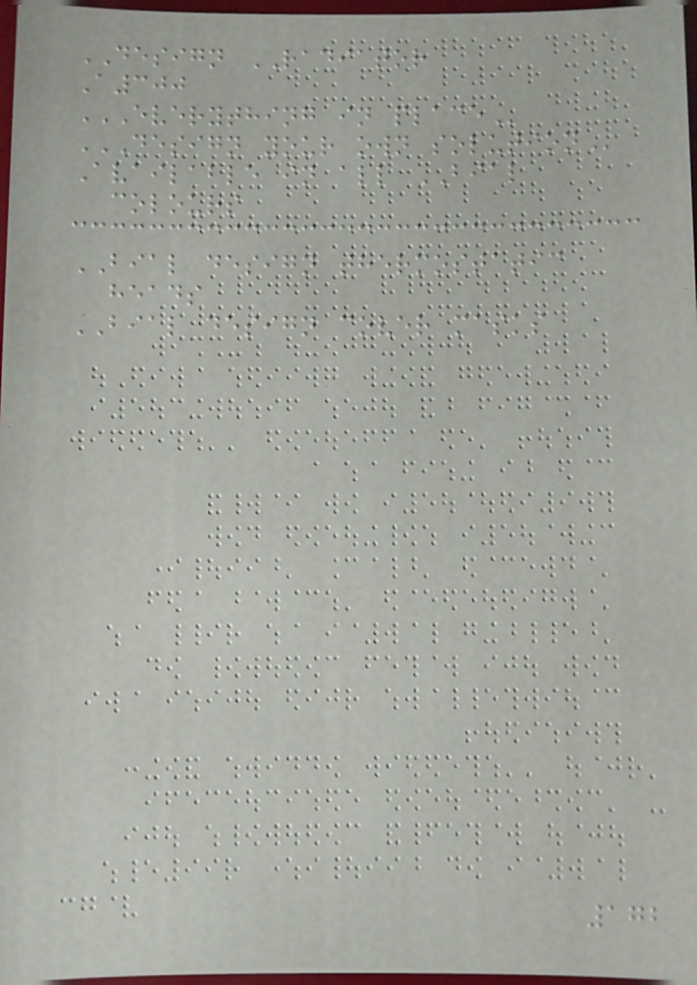DESIGN RADIATOR
A300
EVERYTHING IN PLACE
DESIGN YOUR OWN SOLUTION
Available in all BIAL
colours
BIAL design thermostatic
heads
BIAL design cover masks
172
